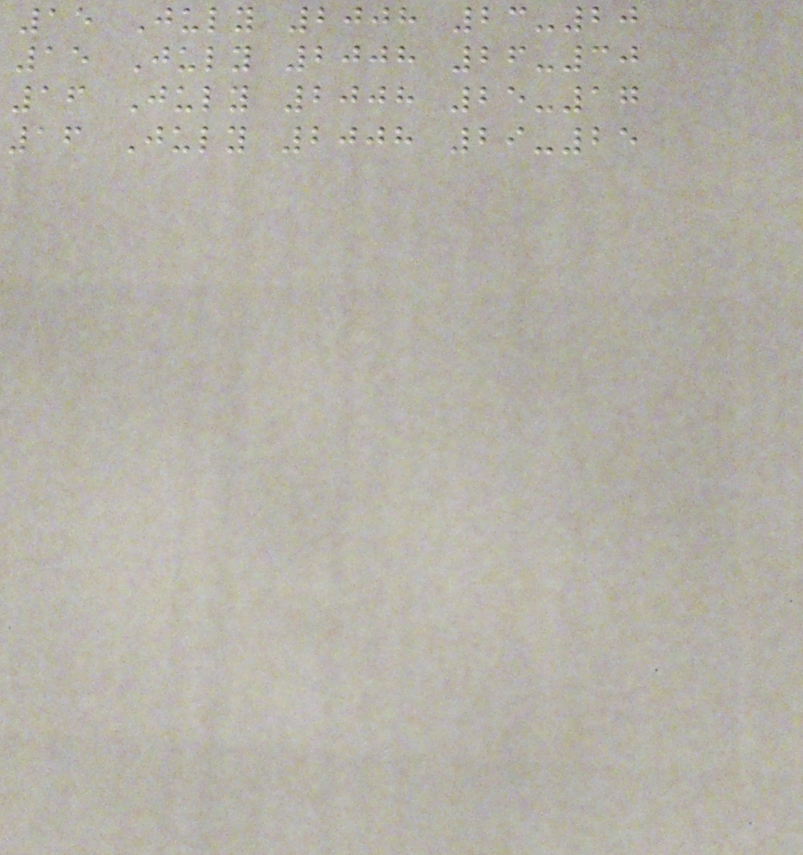15 July 2008 23-20
15 July 2008 26-30
16 July 2008 25-17
16 July 2008 29-25
